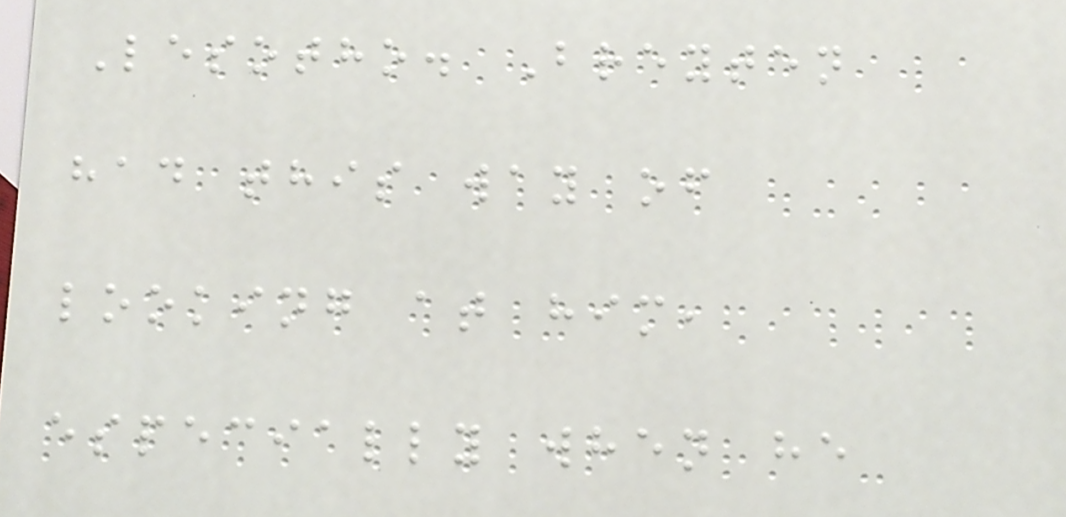Lesotho. Breyten
had this way of
looking at him,
especially when he
